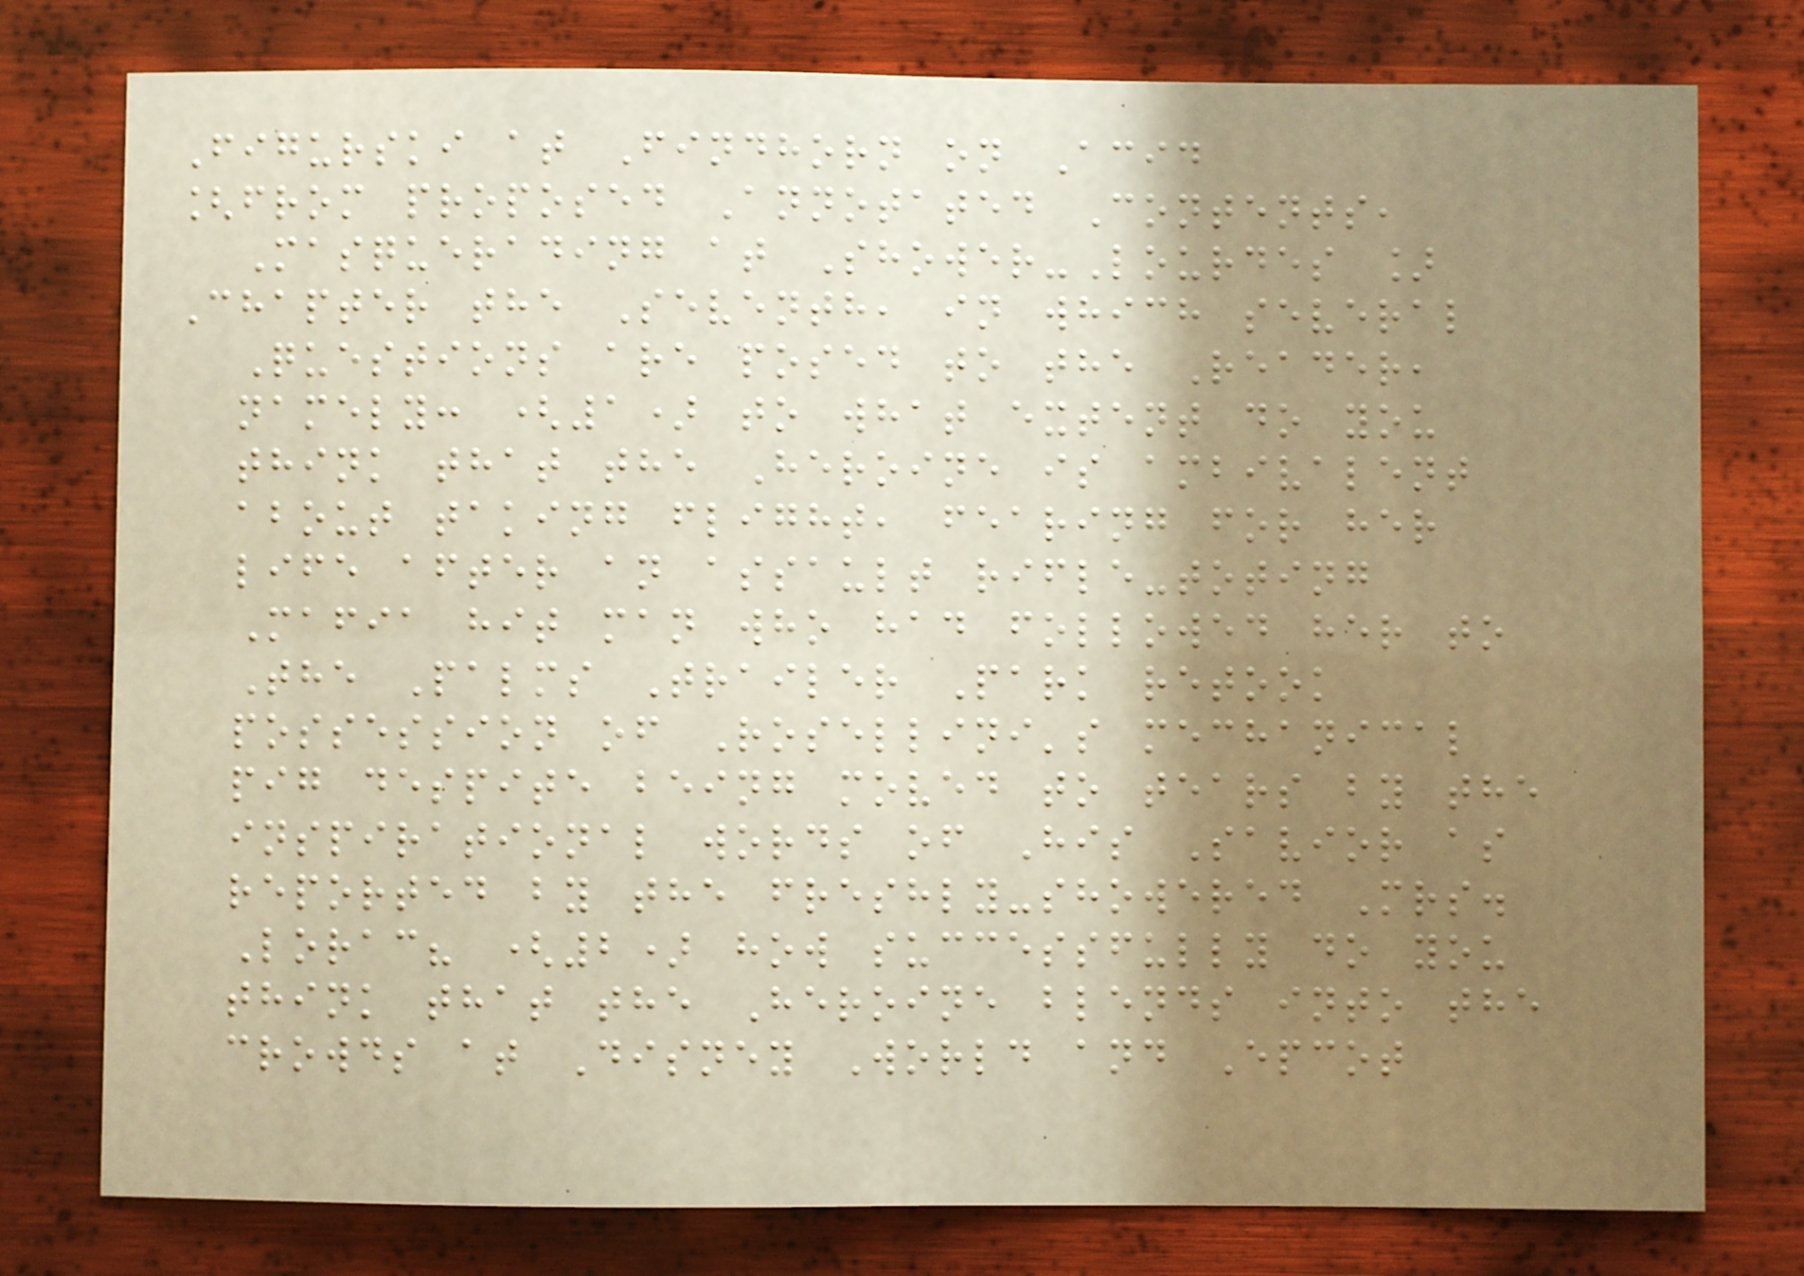Figurski at Findhorn on Acid
[from proposed Annotated Contents,
Masquerading at Shower-Lourdes ]
Chapter the Seventh, in which several
Questions are posed to the Reader,
namely: (1) to what extent do you
think that the Heroine is ambivalent
about taking flight, fearing for her
life after an assault rifle-toting
Mafia hit man who had followed her to
The Palms Trailer Park retook
possession of Rosellini's mechanical
pig despite being moved to tears by the
inspirational words of His Savior as
reported by the freshly-showered Mrs.
Lorac? (2) how successfully do you
think that the Heroine blends into the
crowds at Disney World and Epcot
